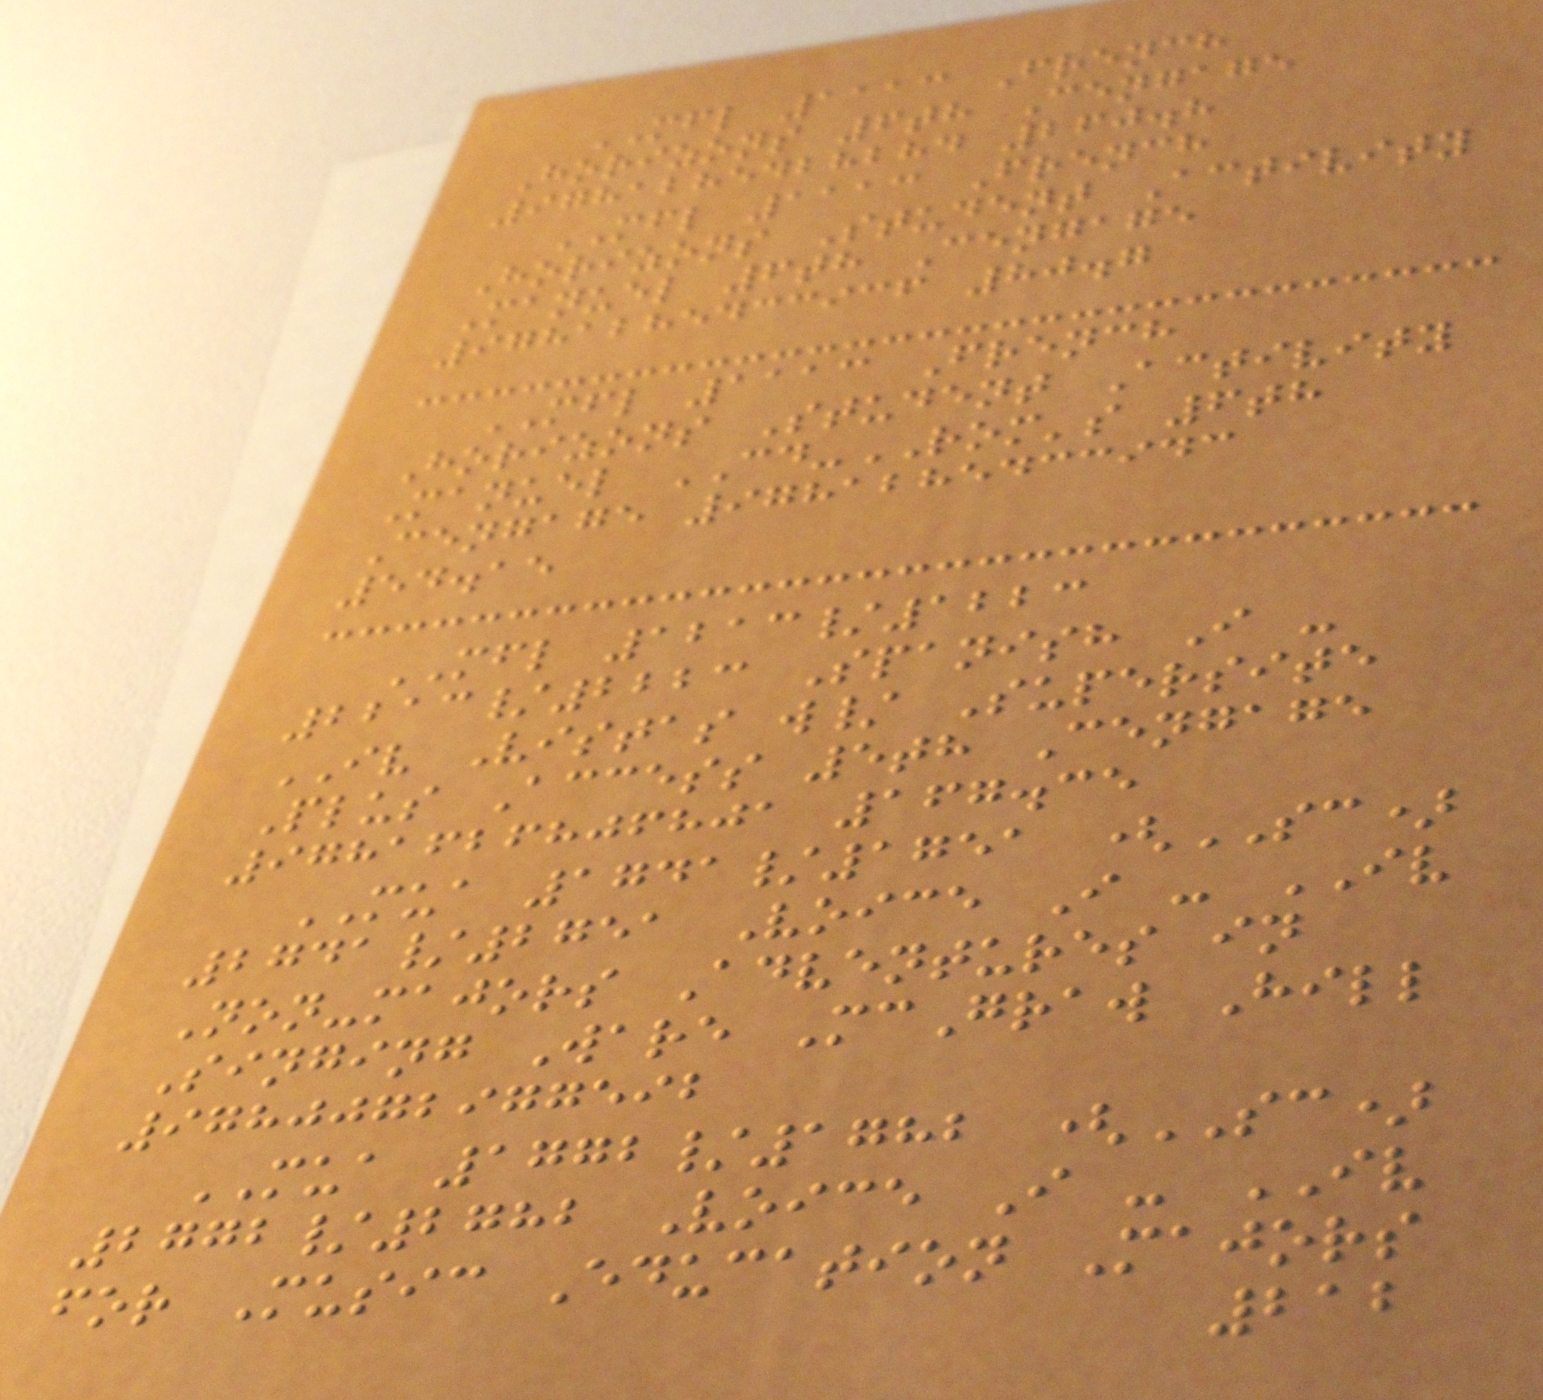MFL 1113 French
Horizons 6th Cengage
9781285428284 260.8
MFL 1113 French
Horizons Student Activity
Manuel 6th Cengage
9781285433936 80.7
MFL 1113 French
Horizons Student Activity
Manuel CD-ROM's 6th
Cengage 9781285433943
54.15
MFL 1213/1223
2213/2223 Spanish I -
IV Vistas w/ Supersite
Plus Access 5th Cengage
9781626806801 167.35
MUA 1741/1751 (SC)
2741/2751 Voice I - IV
Non-majors Adventures in
Singing Ware McGraw Hill
9780072977592
MUA 1772/1782 (SC)
2772/2782 Voice I - IV
for Music Education Majors
212
